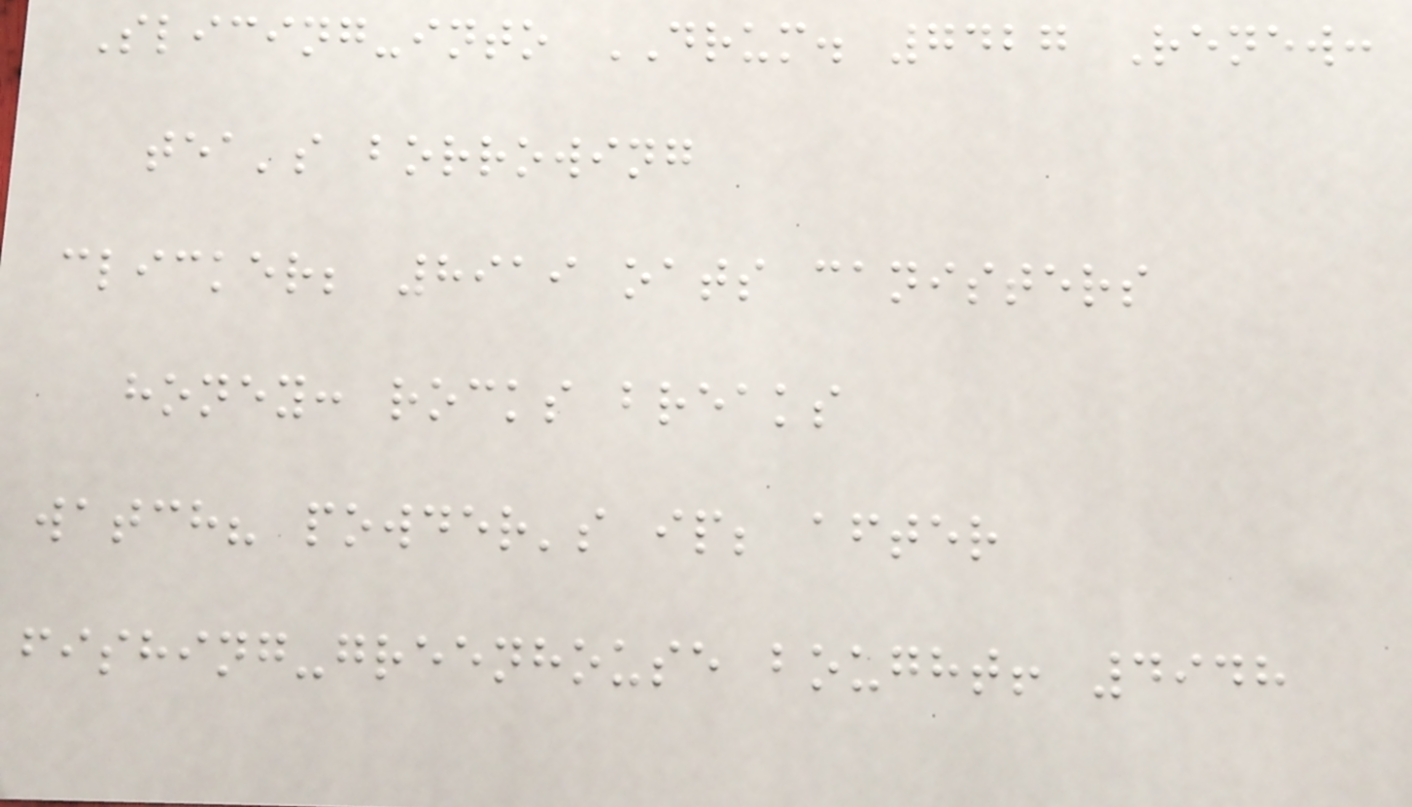Slicing-into DRUM. 7427 Renew:
tea's borrowing
clicker; 8919 oats canisters
honey: rocks breaks
watch? powder's ip; after
fishing-greenhouse bought! 4948
